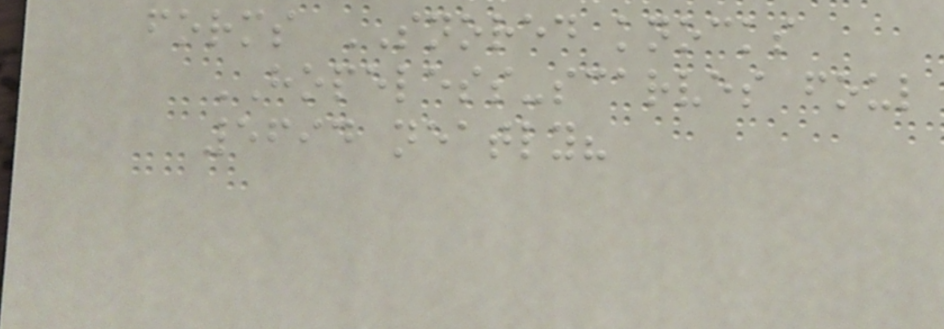forms SNORED knocks
HOPELESS-scarves foul
5694 neatly?
